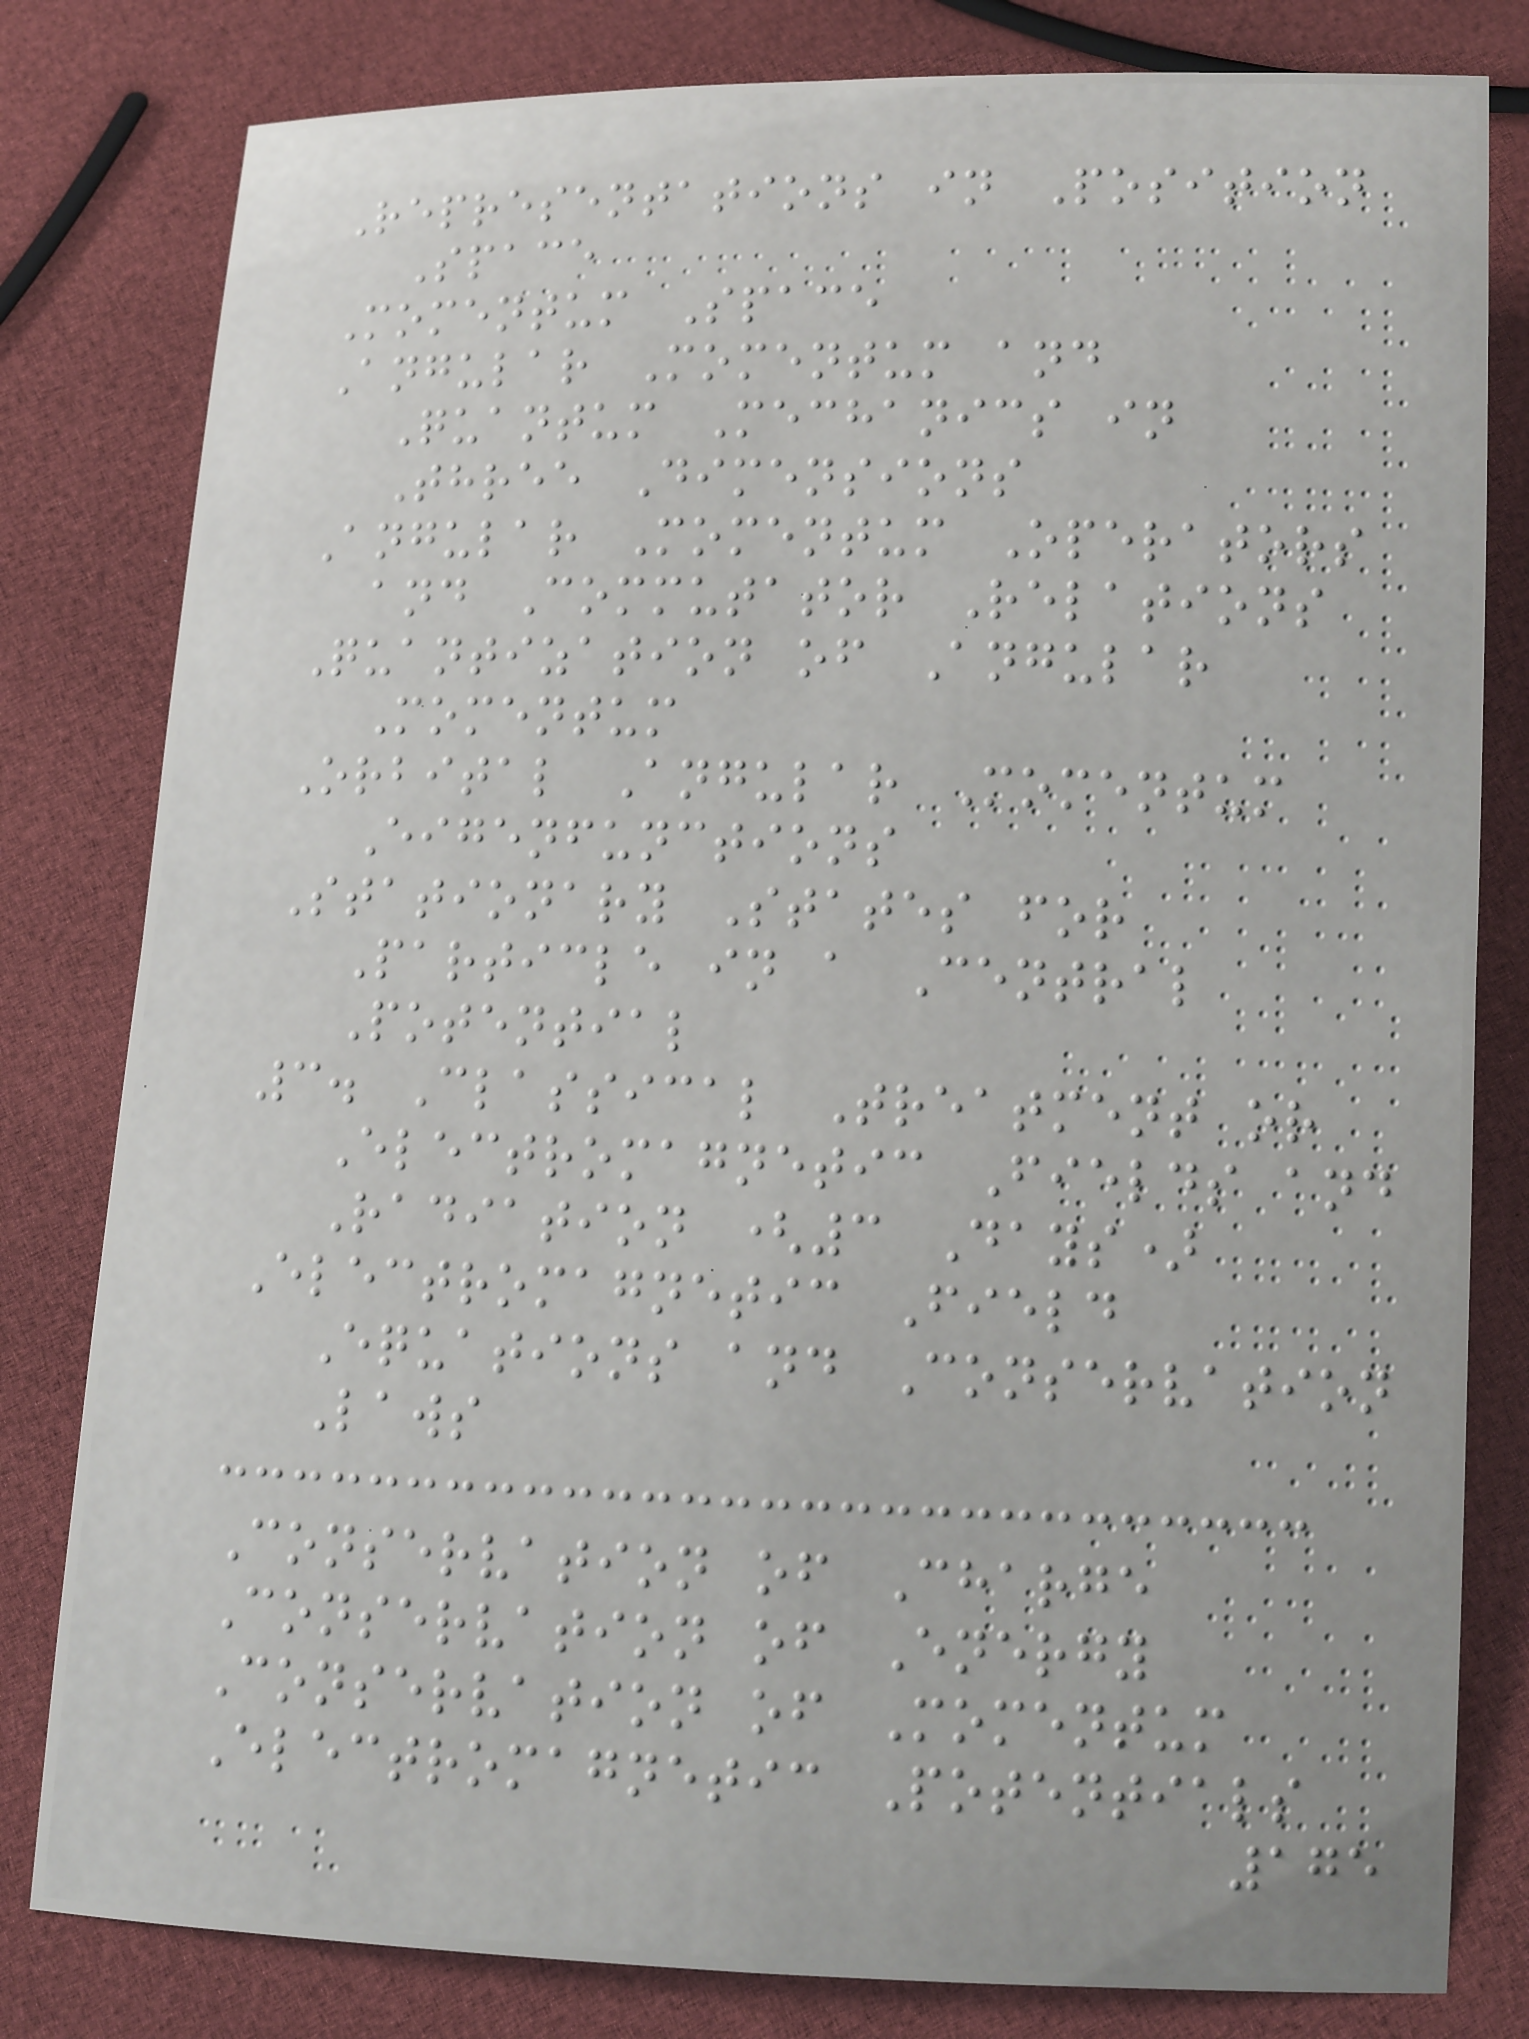Representations in Position
Space
Momentum Space
Angular Momentum and
Quantum Mechanics in
Three Dimensions
Angular Momentum Operators
and Commutator Relations
Quantization of Angular
Momentum
Orbital Angular Momentum
Eigenfunctions
Stationary States for
Particle in a Central
Potential
3. Classical Treatment or
Electromagnetic Fields and
Radiation (3 Days)
Electromagnetic Field
Equations and Conservation
Laws
Conservation of Charge
Conservation of Energy
Conservation of Momentum
Electromagnetic Potentials
175
